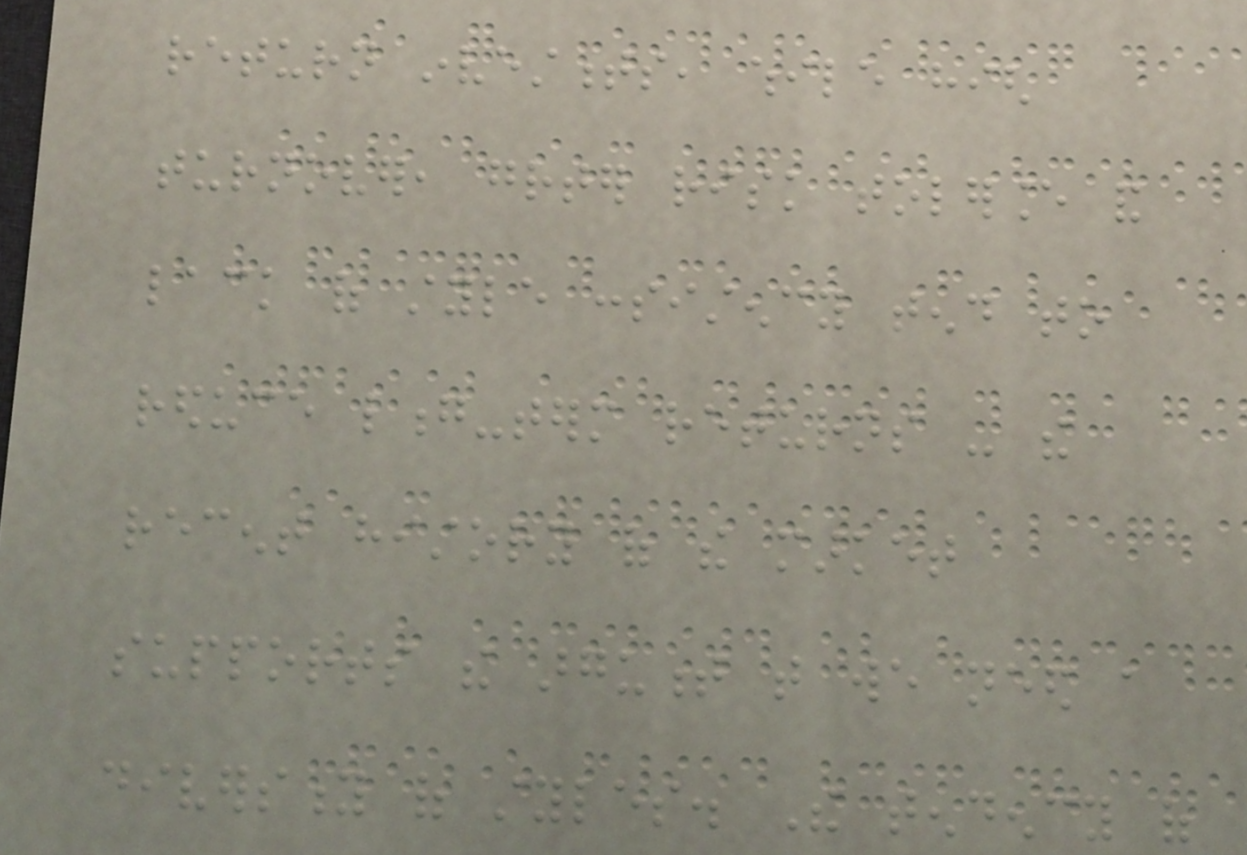return investments, while high
turnover, greater risk tolerance and
lack of style consistency tend to
reduce long-term returns - the
recent history of the market
supports the argument that we need a
diversity of styles. The tendency of
